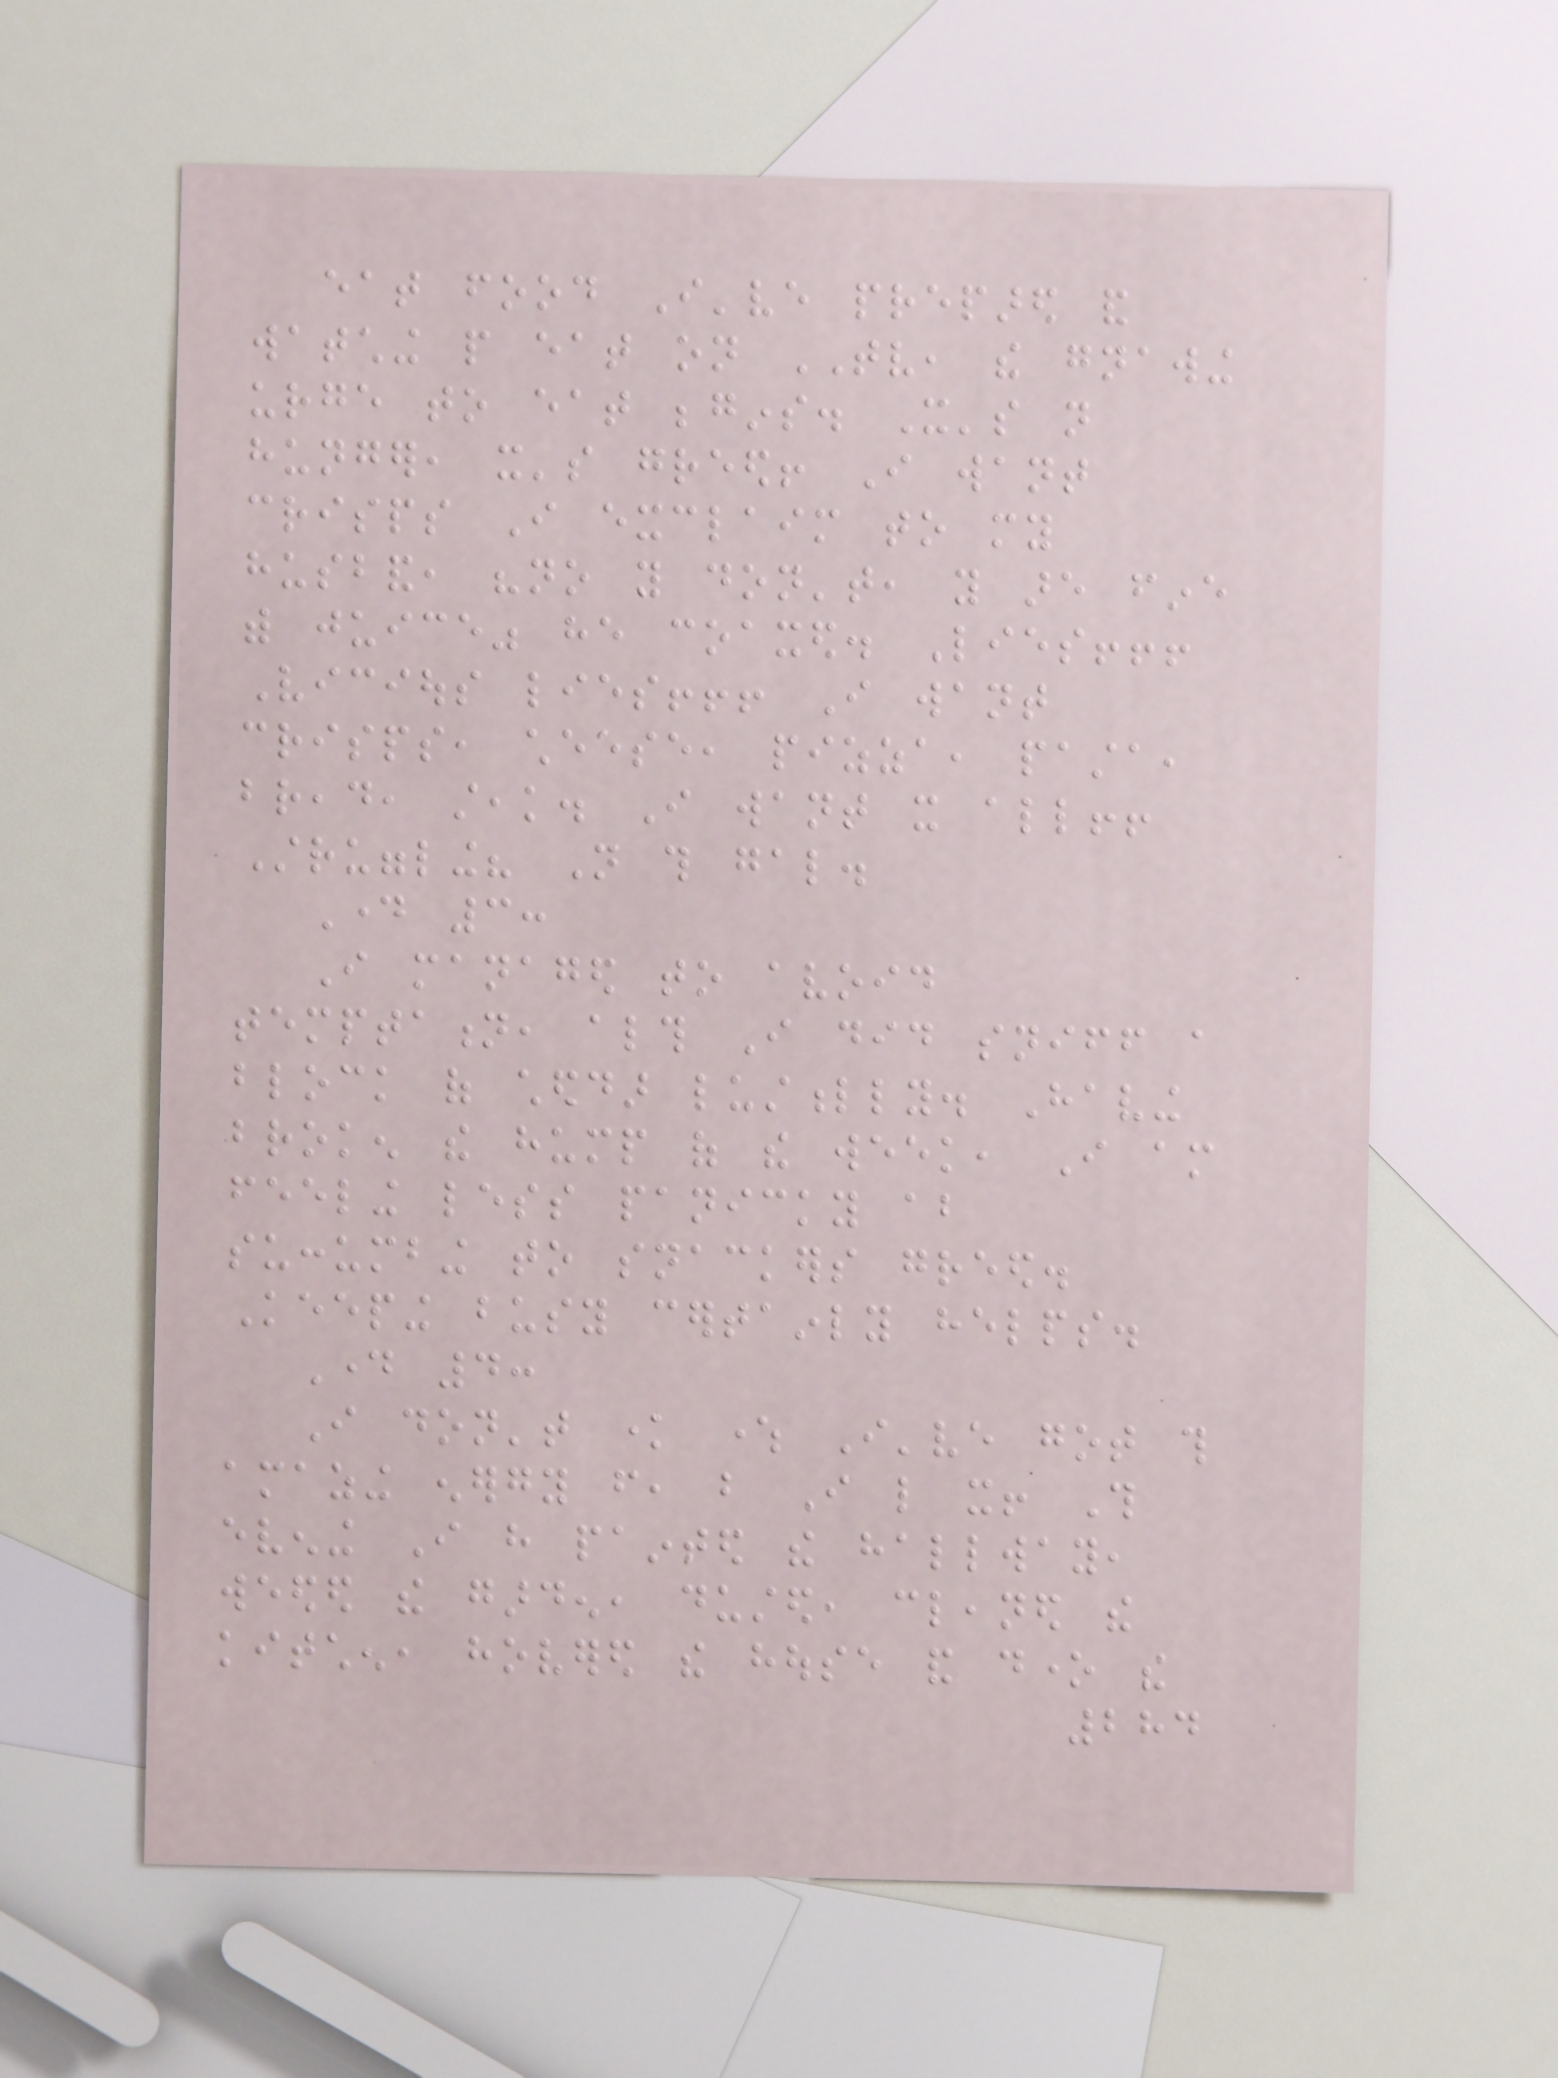eat food I've prepared and
watching people eat on TV, the gnawing
urge to eat begins. It's not
hunger, it's greed! I want
crisps I exclaim to my
husband, "no you don't, you are fine
with juice" he coaxed. Lies!!!
Vicious lies!!! I want
crisps, cheese, pizza, pasta,
bread, steak. I want it all!!
Struggling? Not this gal.
Day 3:
I managed to avoid
temptation, although I did sniff a
block of cheddar lustfully. Having
broken the hump of the week, I am
feeling less panicky about
succumbing to snackers greed.
Keeping busy certainly helps.
Day 4:
I don't know where I've got this
amazing energy from, but I like it! This
evening I have painted the hallway,
weeded the garden, dusted, cleaned the
kitchen, hovered the house and done the
284
